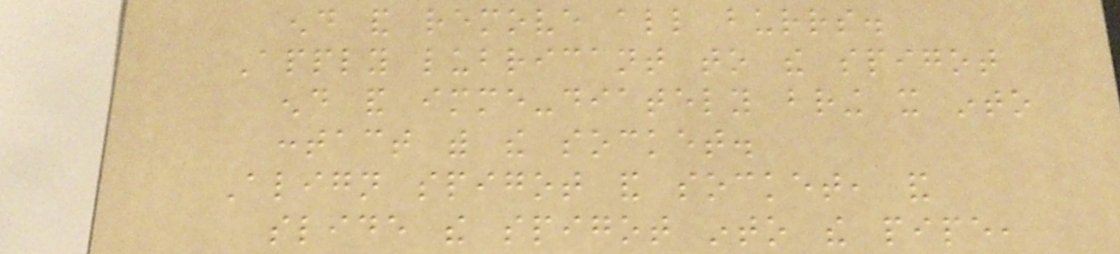end and remove all burrs.
Apply lubricant to the spigot
end and imme-diately bring it into
contact with the socket.
Align spigot and socket, and
slide the spigot into the pipe,
